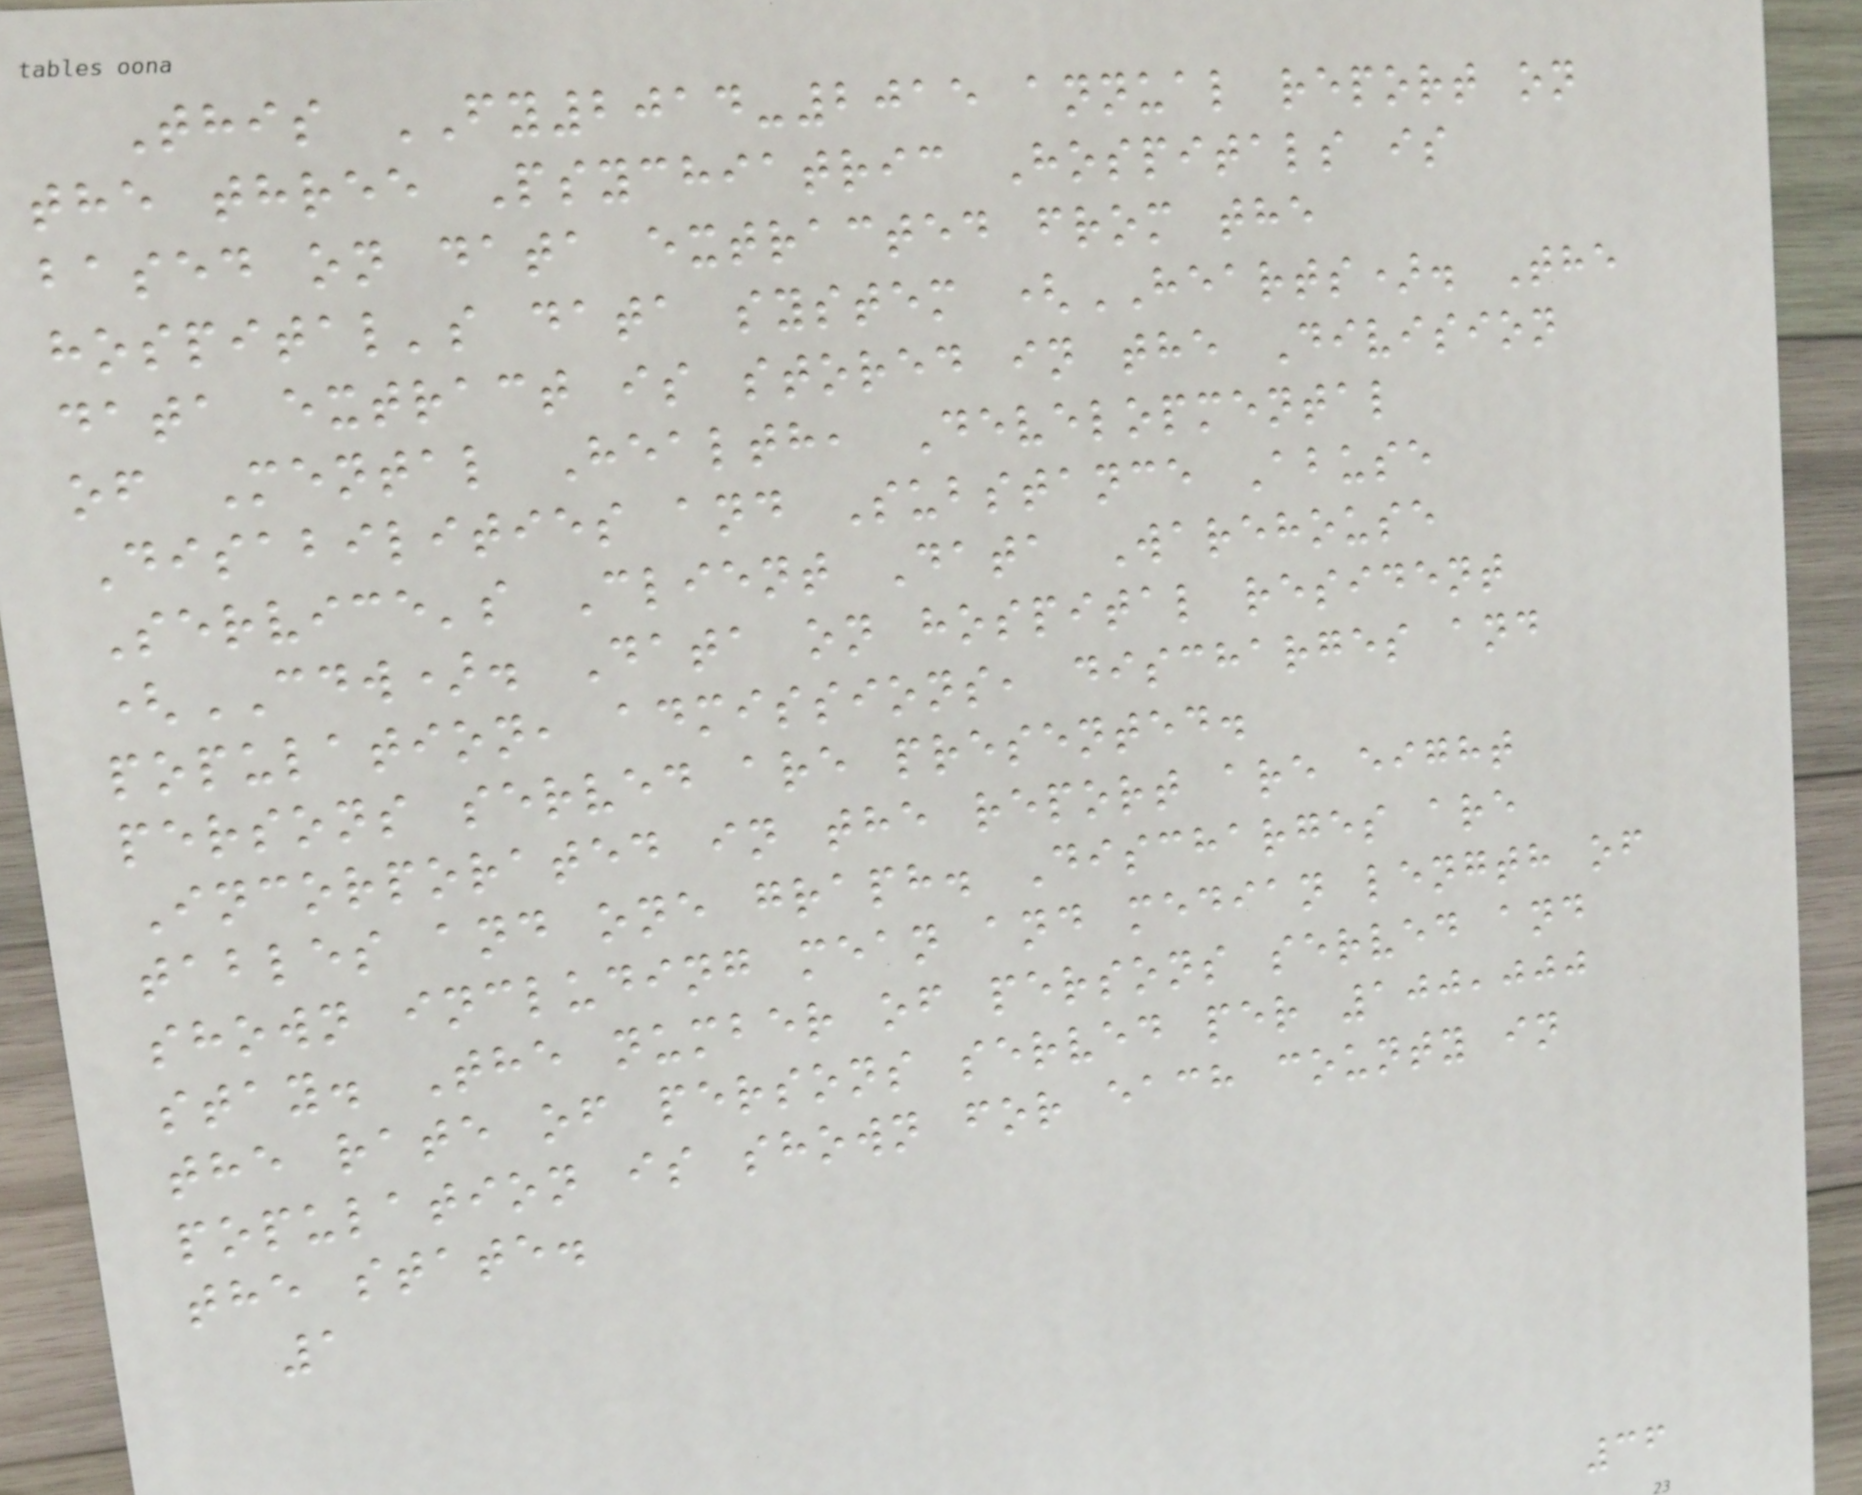This FY2014-2015 annual report on
the three Psychiatric Hospitals is
based on data extracted from the
hospital's data system (HEARTS). The
data extract is stored in the Division
of Mental Health, Developmental
Disabilities and Substance Abuse
Service's Client Data Warehouse
(CDW). Data on hospital resident
population, admissions, discharges and
persons served are presented.
Incorporated in the report are eight
tables and one graph. Discharges are
shown including mean and median length of
stay. The number of persons served and
the rate of persons served per 100,000
population is shown for each county in
the state.
1
36
